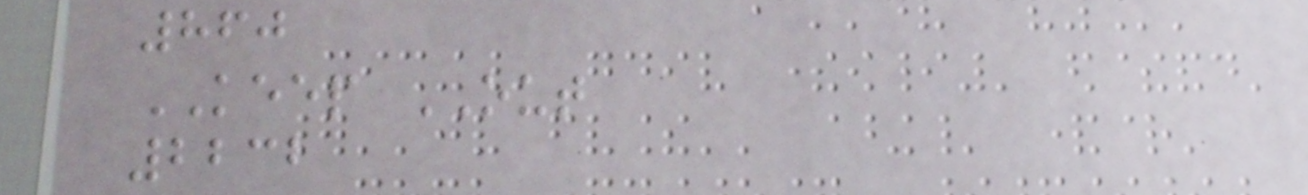860
KEEP OUT
2232
